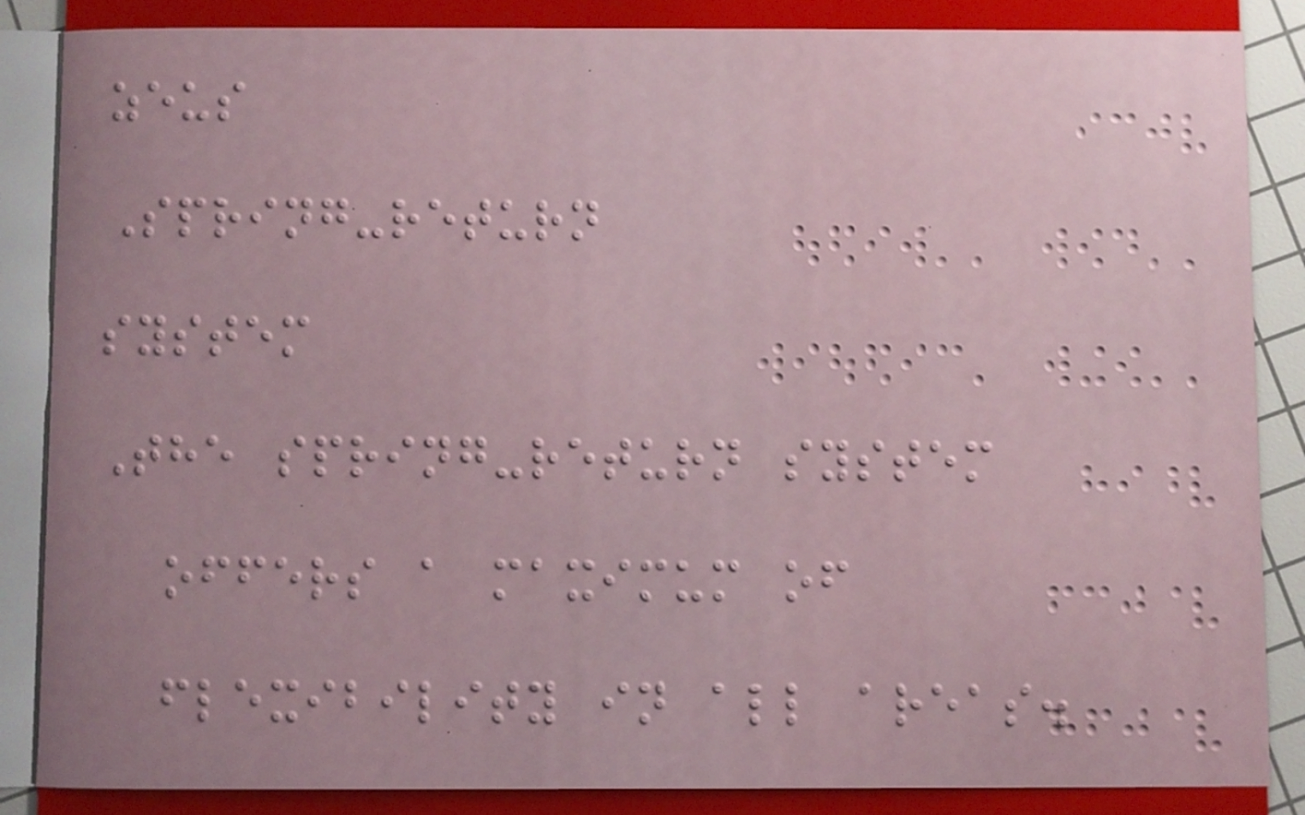zeus
Spring-return
system
The spring-return system
offers a maximum of
flexibility in all areas.
